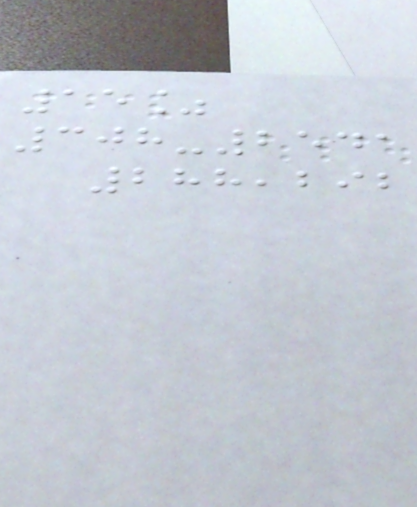15%
308-2541
288,292
